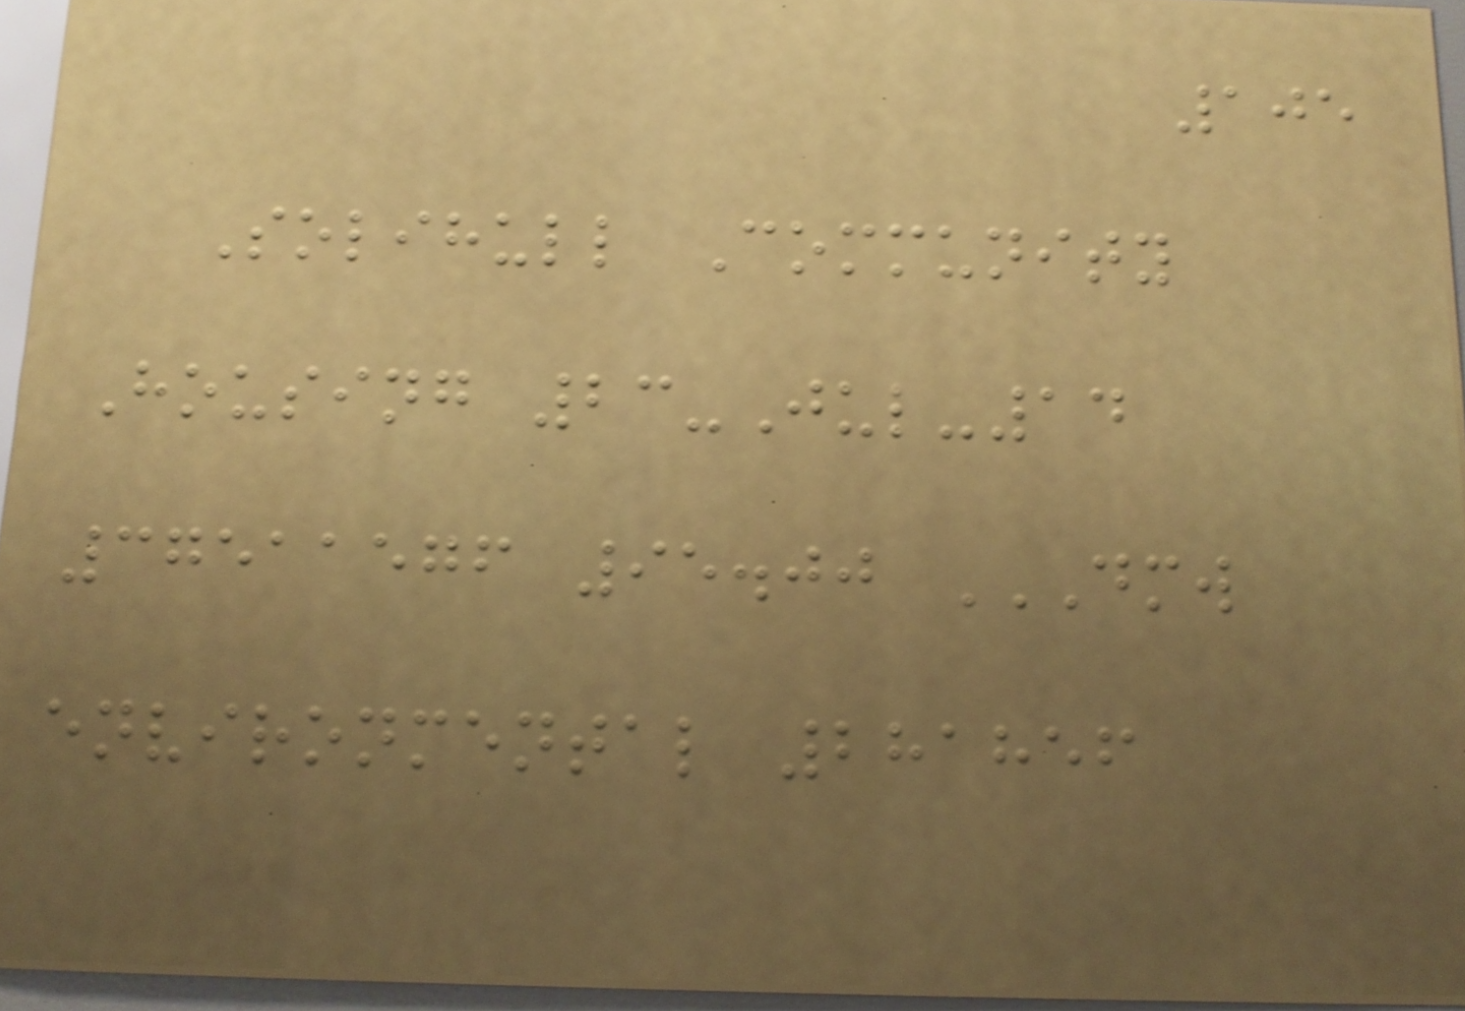105
Solihull Community
Housing 23-Jul-14
37511576 95.00 DMW
ENVIRONMENTAL 281856
